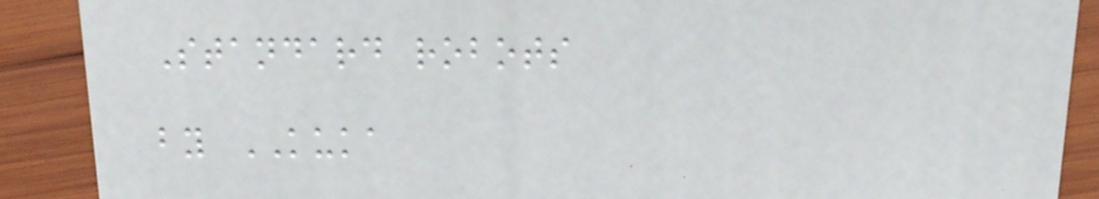Standard robots
by KUKA
